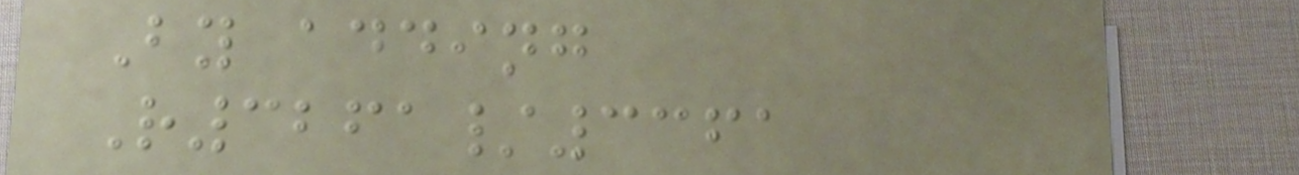By adding
R3261/3361
